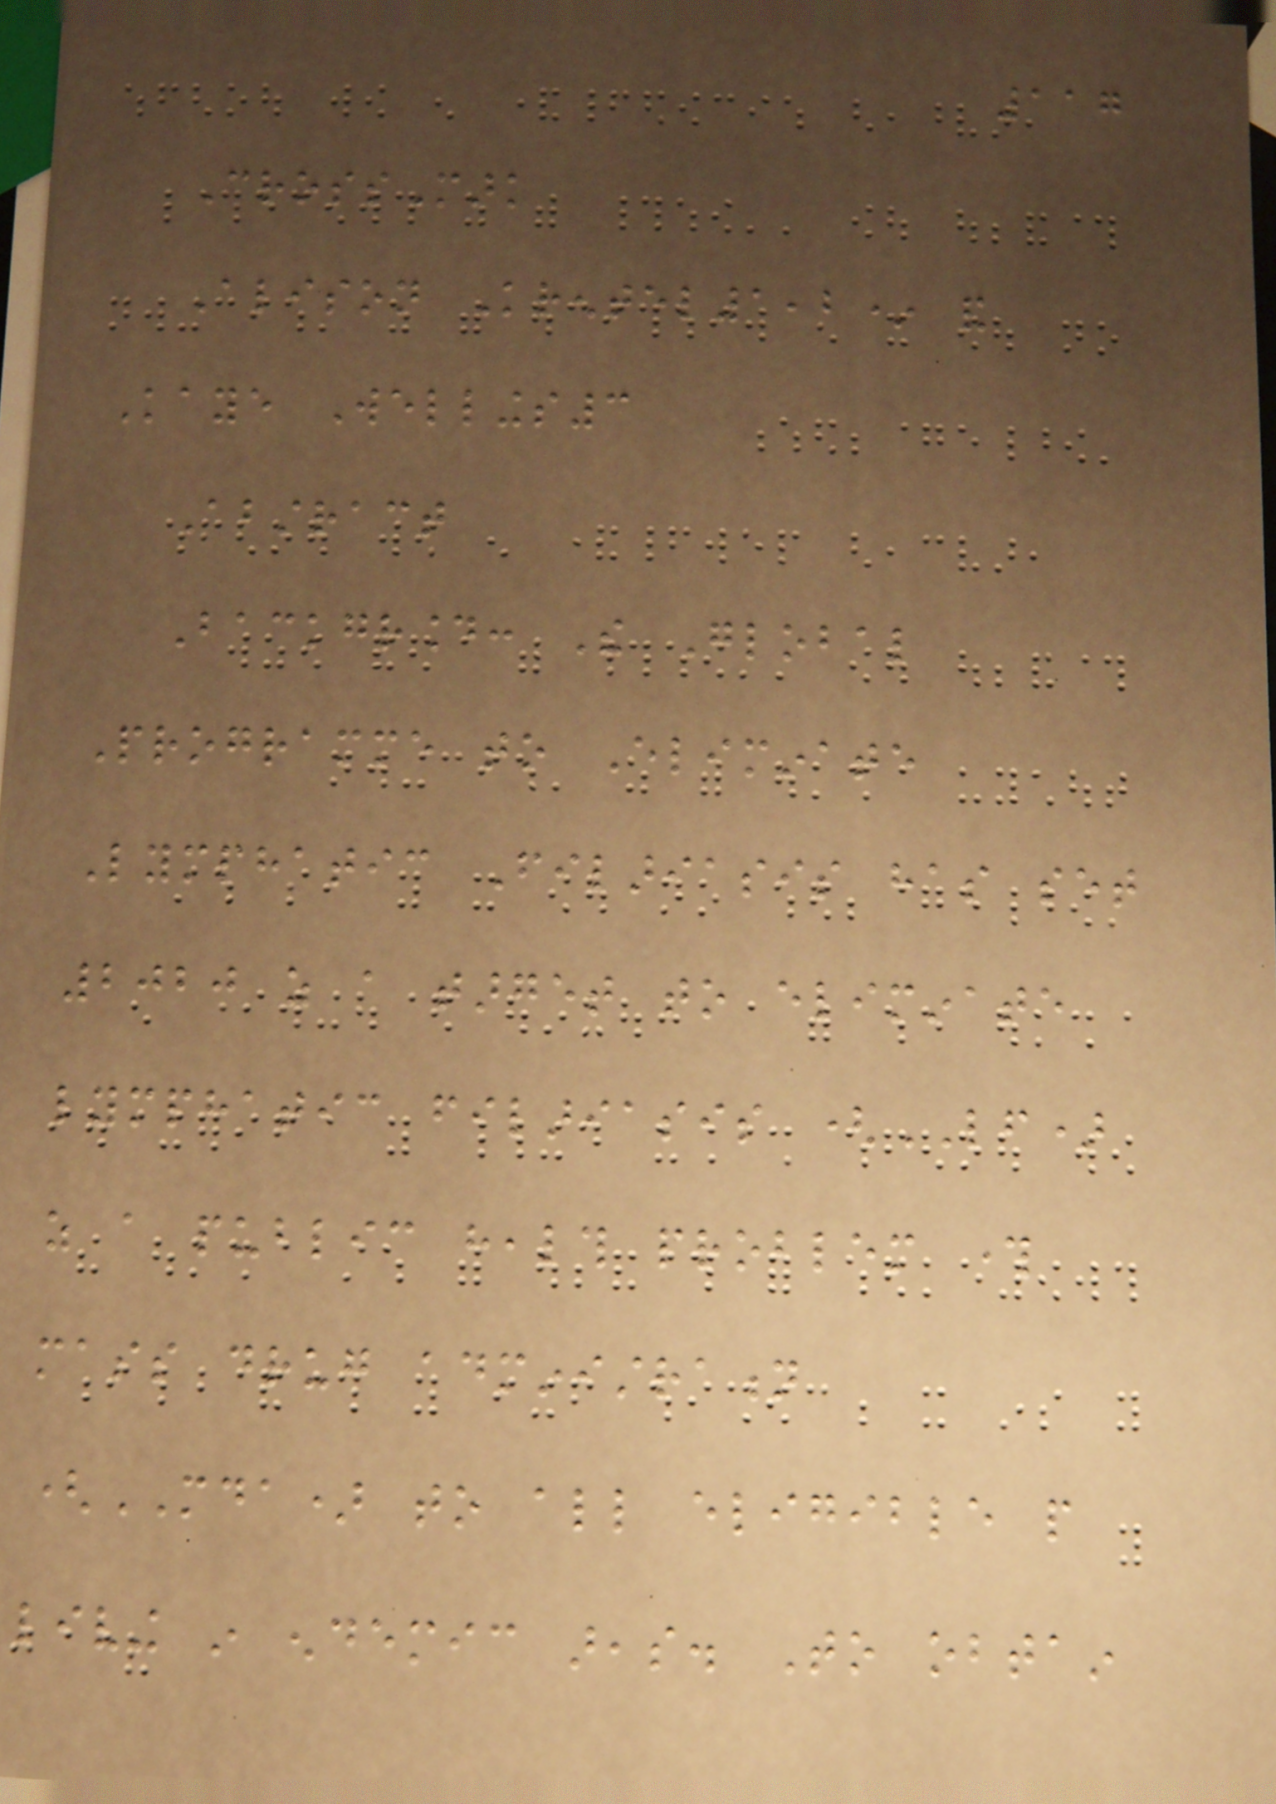117
CrossMark
Alison Krentel1,2* and
Kaye Wellings3
Abstract
Background: The Global
Programme to Eliminate
Lymphatic Filariasis has set
2020 as a target to eliminate
lymphatic filariasis (LF)
as a public health problem through
mass drug administration
(MDA) to all eligible people
living in endemic areas. To obtain
